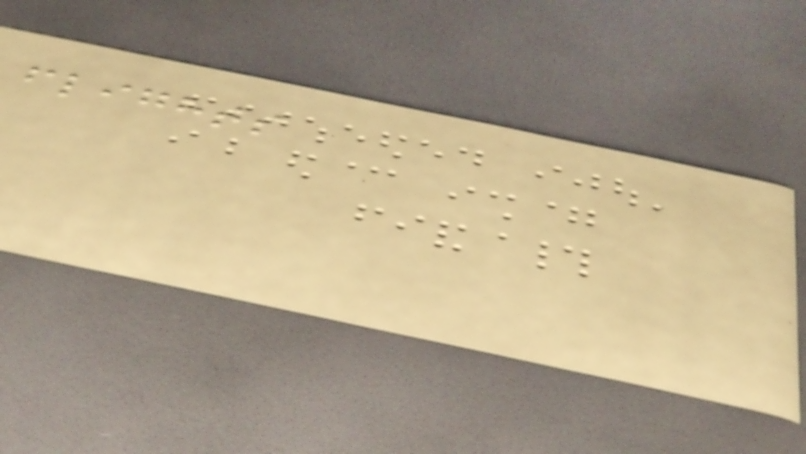flights
